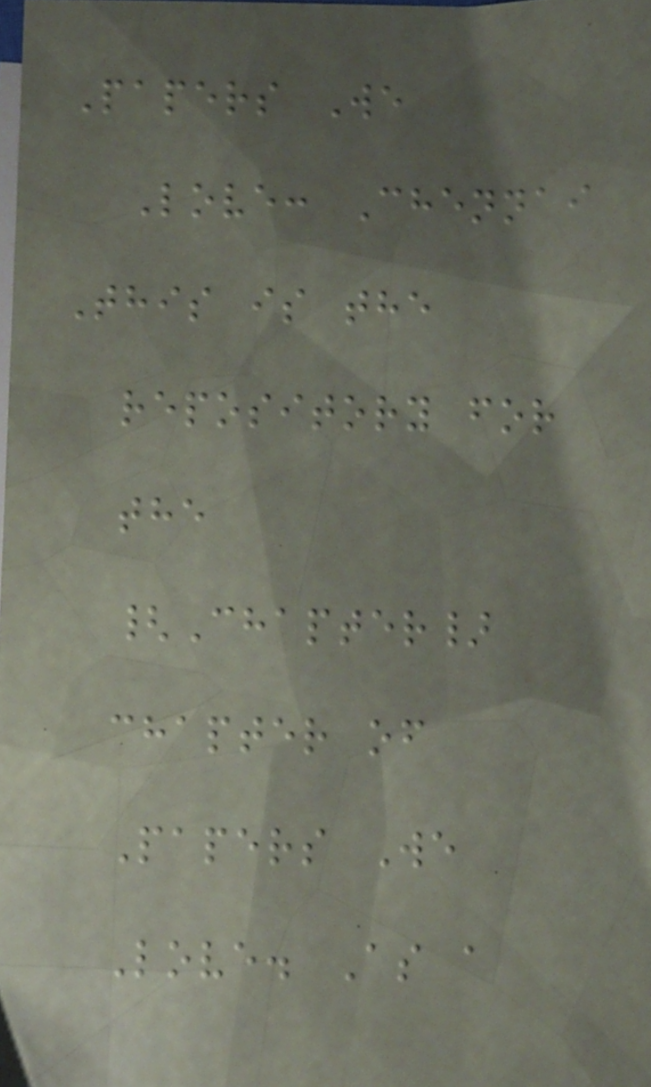Papers We
Love: Chennai
This is the
repository for
the
{Chapter}
chapter of
Papers We
Love. As a
